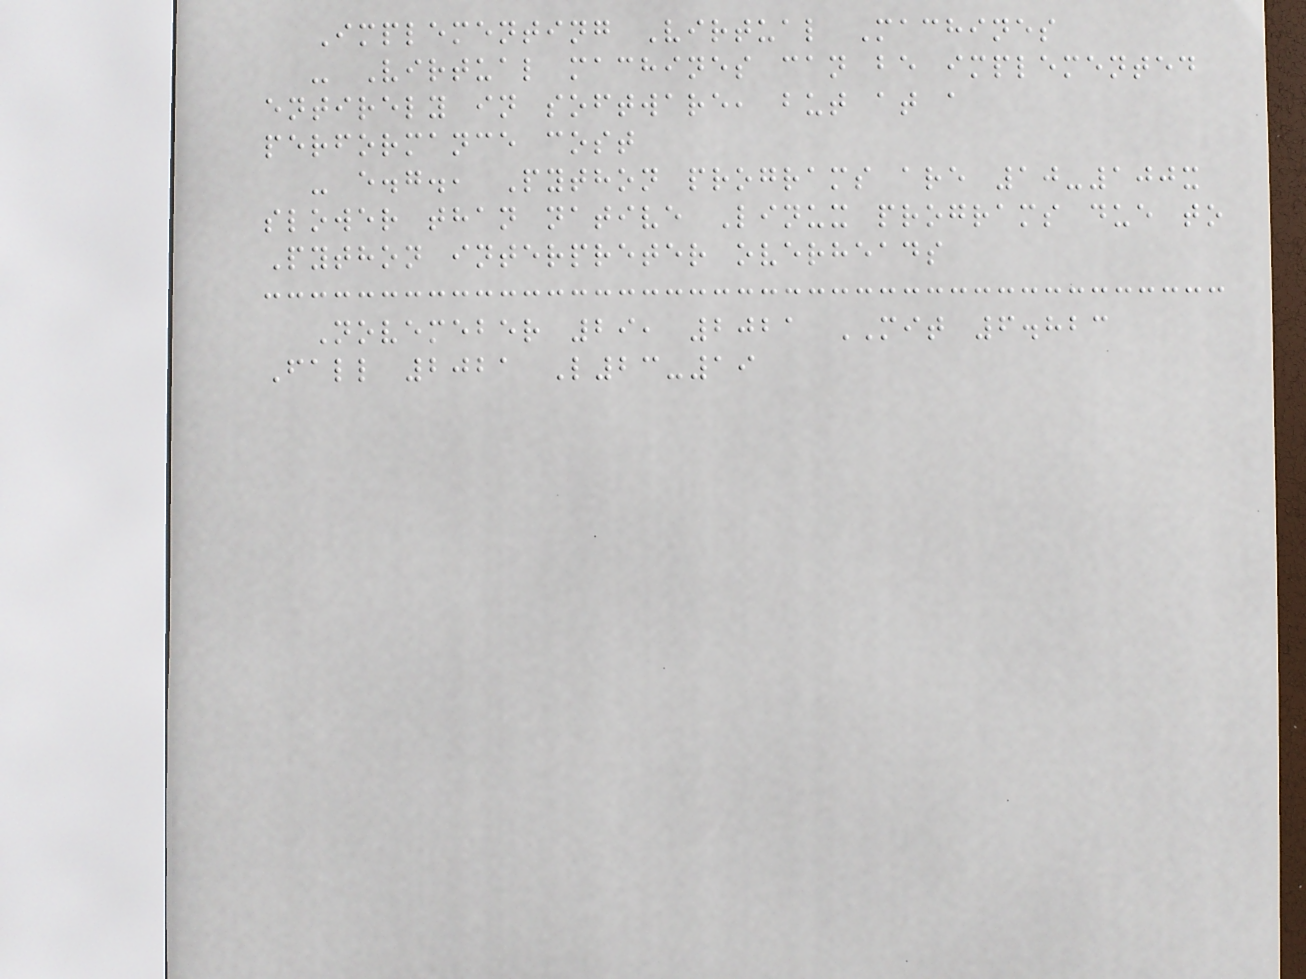Implementing Virtual Machines
- Virtual machines can be implemented
entirely in software, but at a
performance cost
- e.g., Python programs are 10-100x
slower than native Linux programs due to
Python interpreter overheads
Novemeber 29, 2021 MIT 6.823
Fall 2021 L23-19
